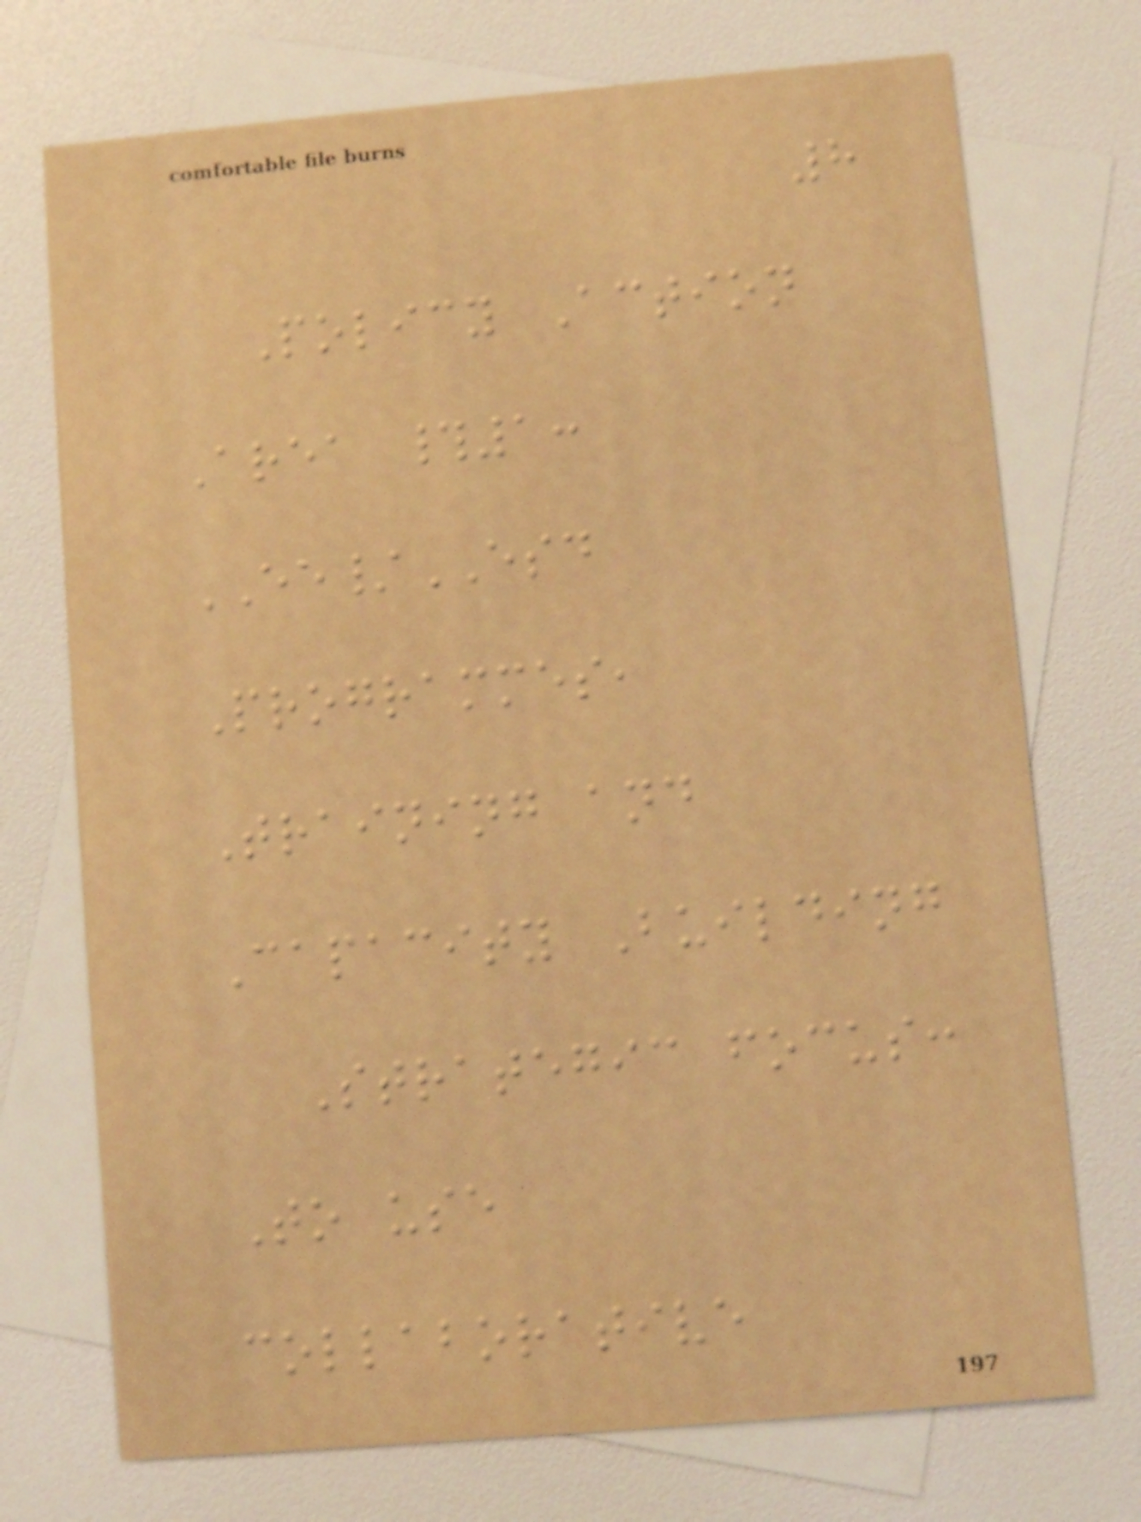8
Policy Action
Area #1:
EE/ESD
Programmes,
Training and
Capacity Building
Strategic focus:
To use
collaborative
